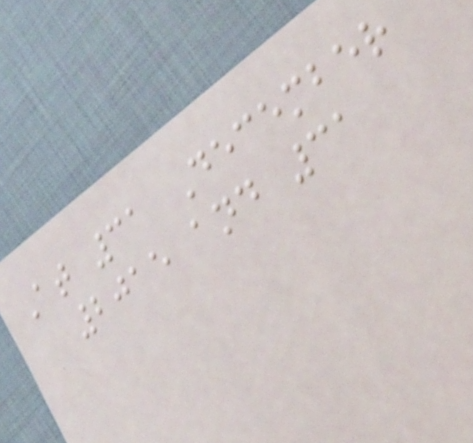At 31 December
2015 and 31
